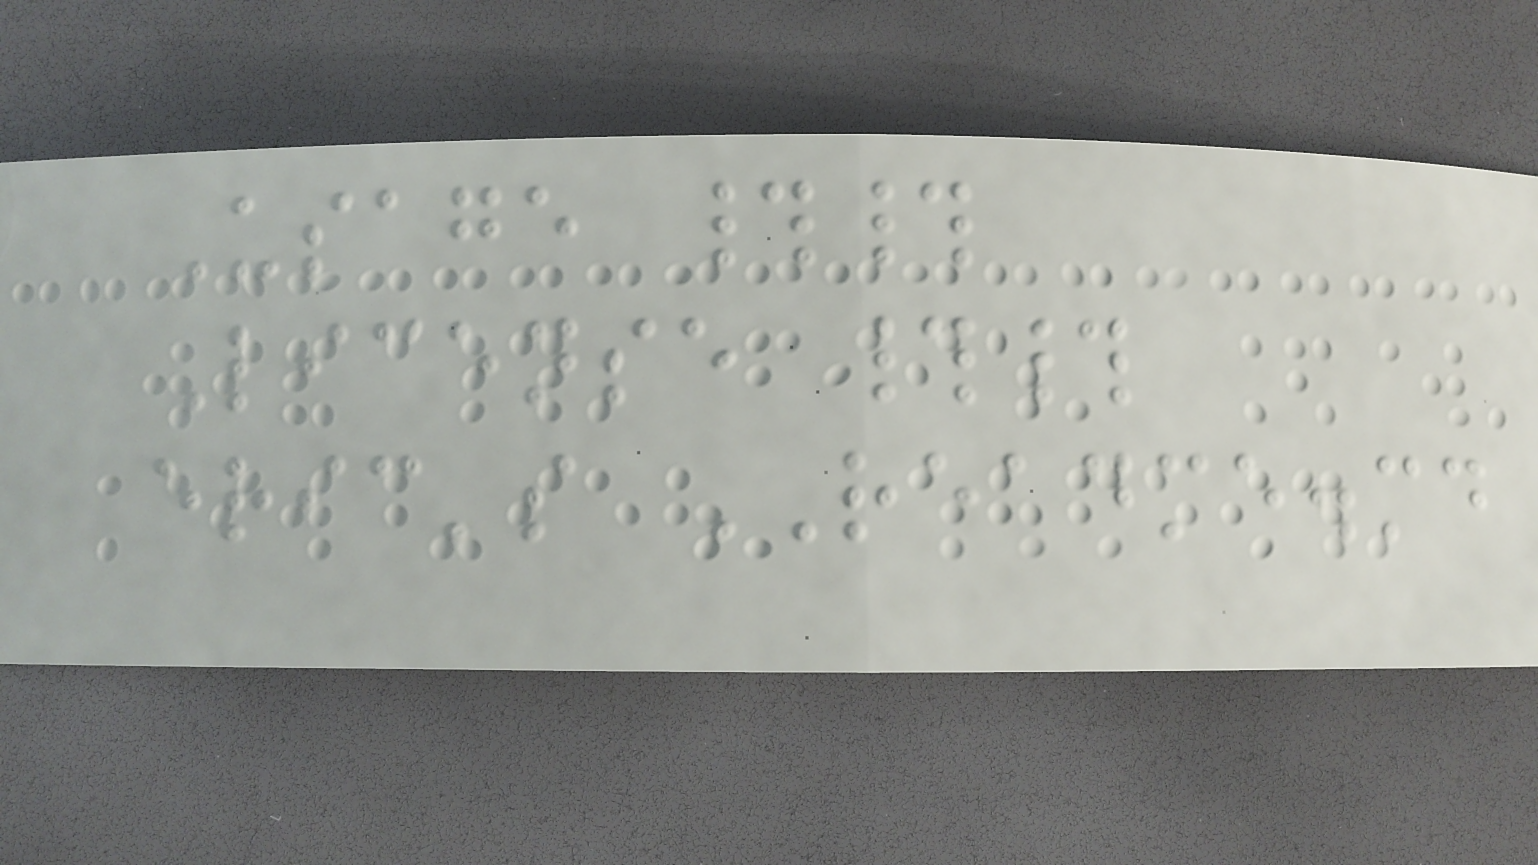Usage ##
License ##
eric's README.md
